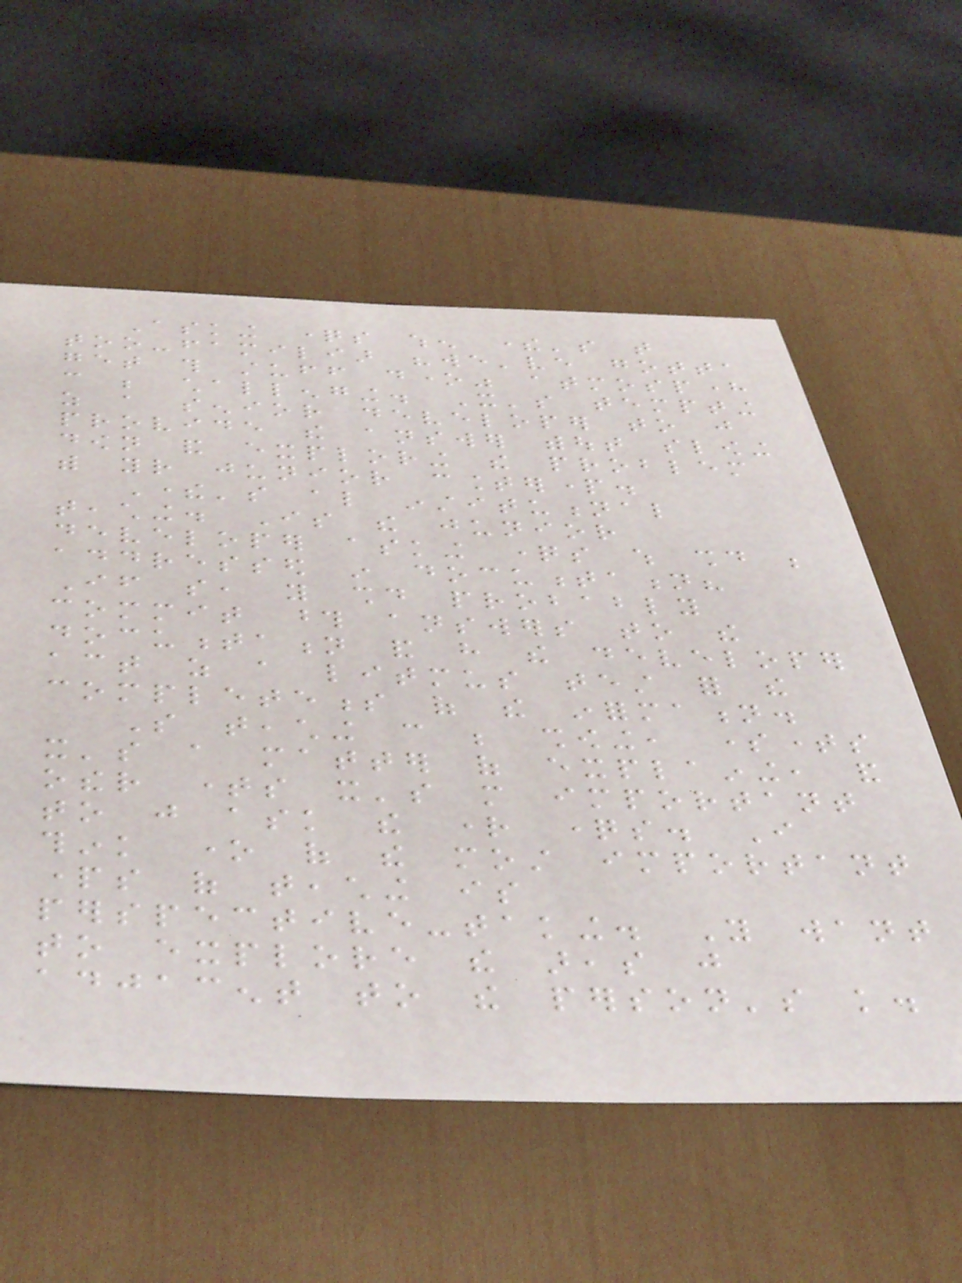Asking questions when there's that
too-familiar "we've gotta
get this stuff done" atmosphere
can be challenging. It's tempting
as a senior developer to just
provide the answer without slowing
down and exploring the problem
with your junior counterpart.
There's also institutional
teaching. Is the junior
developer asking questions which should be
addressed in documentation?
If so, you should probably
commit those answers to the
documentation and have the developer
act as a litmus test for the
completeness of the information.
So teaching can be showing, sometimes
it's a matter of explaining, and
other times it's more important
to just ask the right questions. I
think one of the most important
parts of teaching is
perspective-taking. You want
to explore the areas just
adjacent to the person's knowledge.
